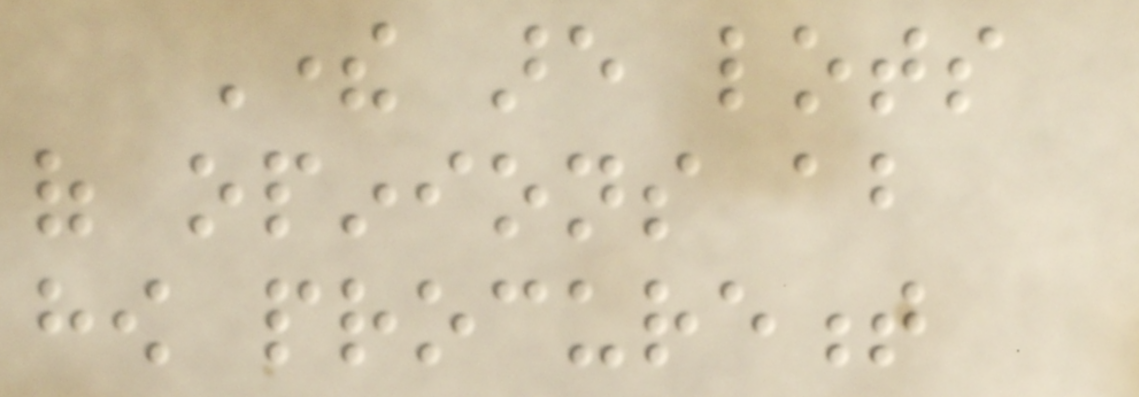There are lots
of opinions about
how procurement
